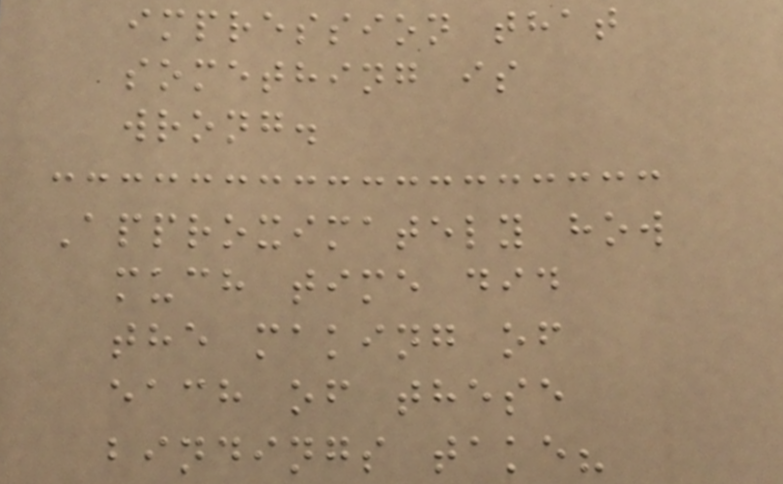impression that
something is
wrong.
Approximately how
much time did
the making of
each of these
bindings take?
